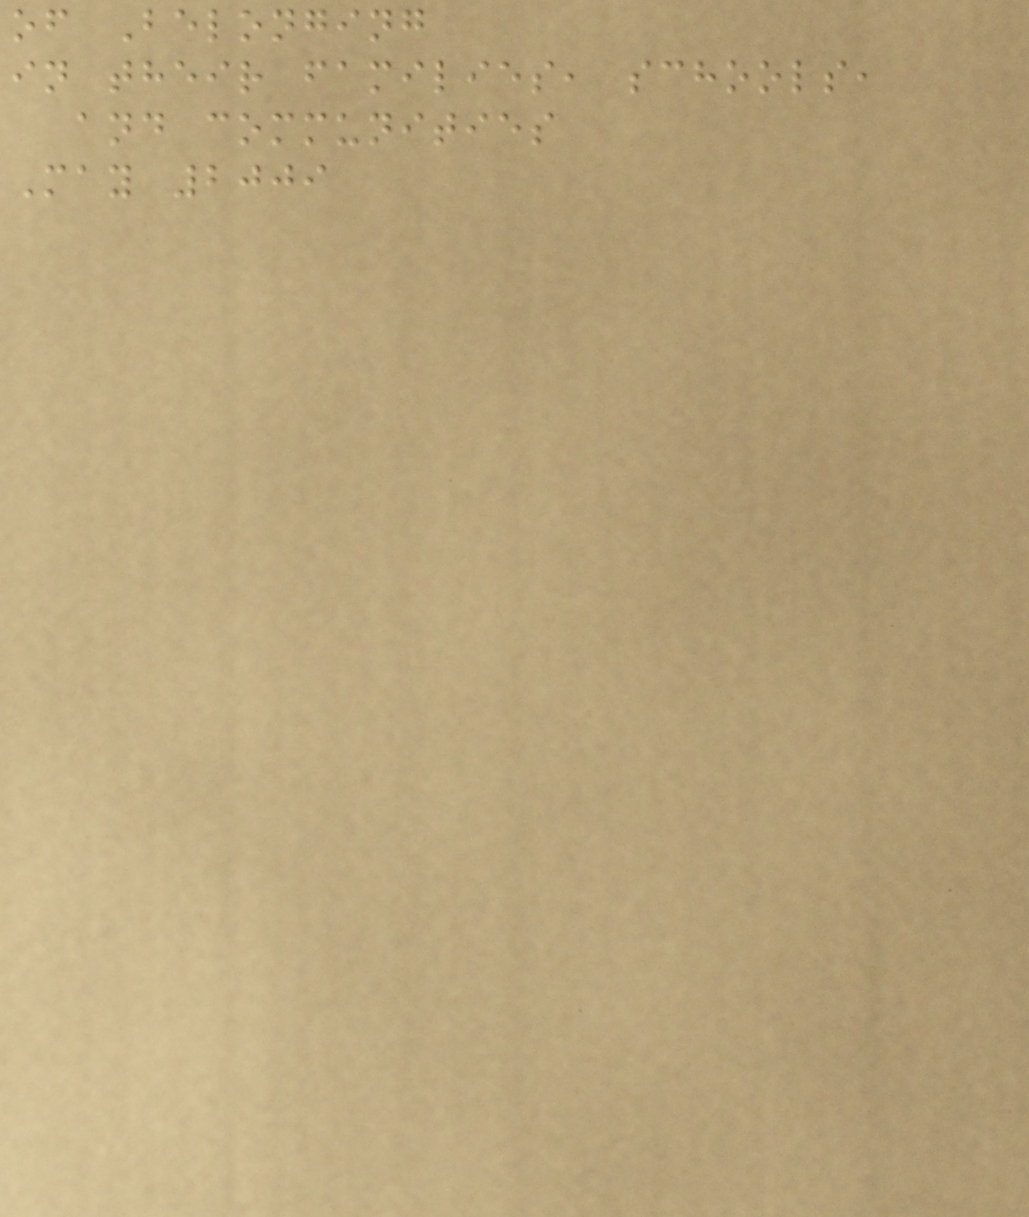of Belonging
in their families, schools,
and communities
May 2009
